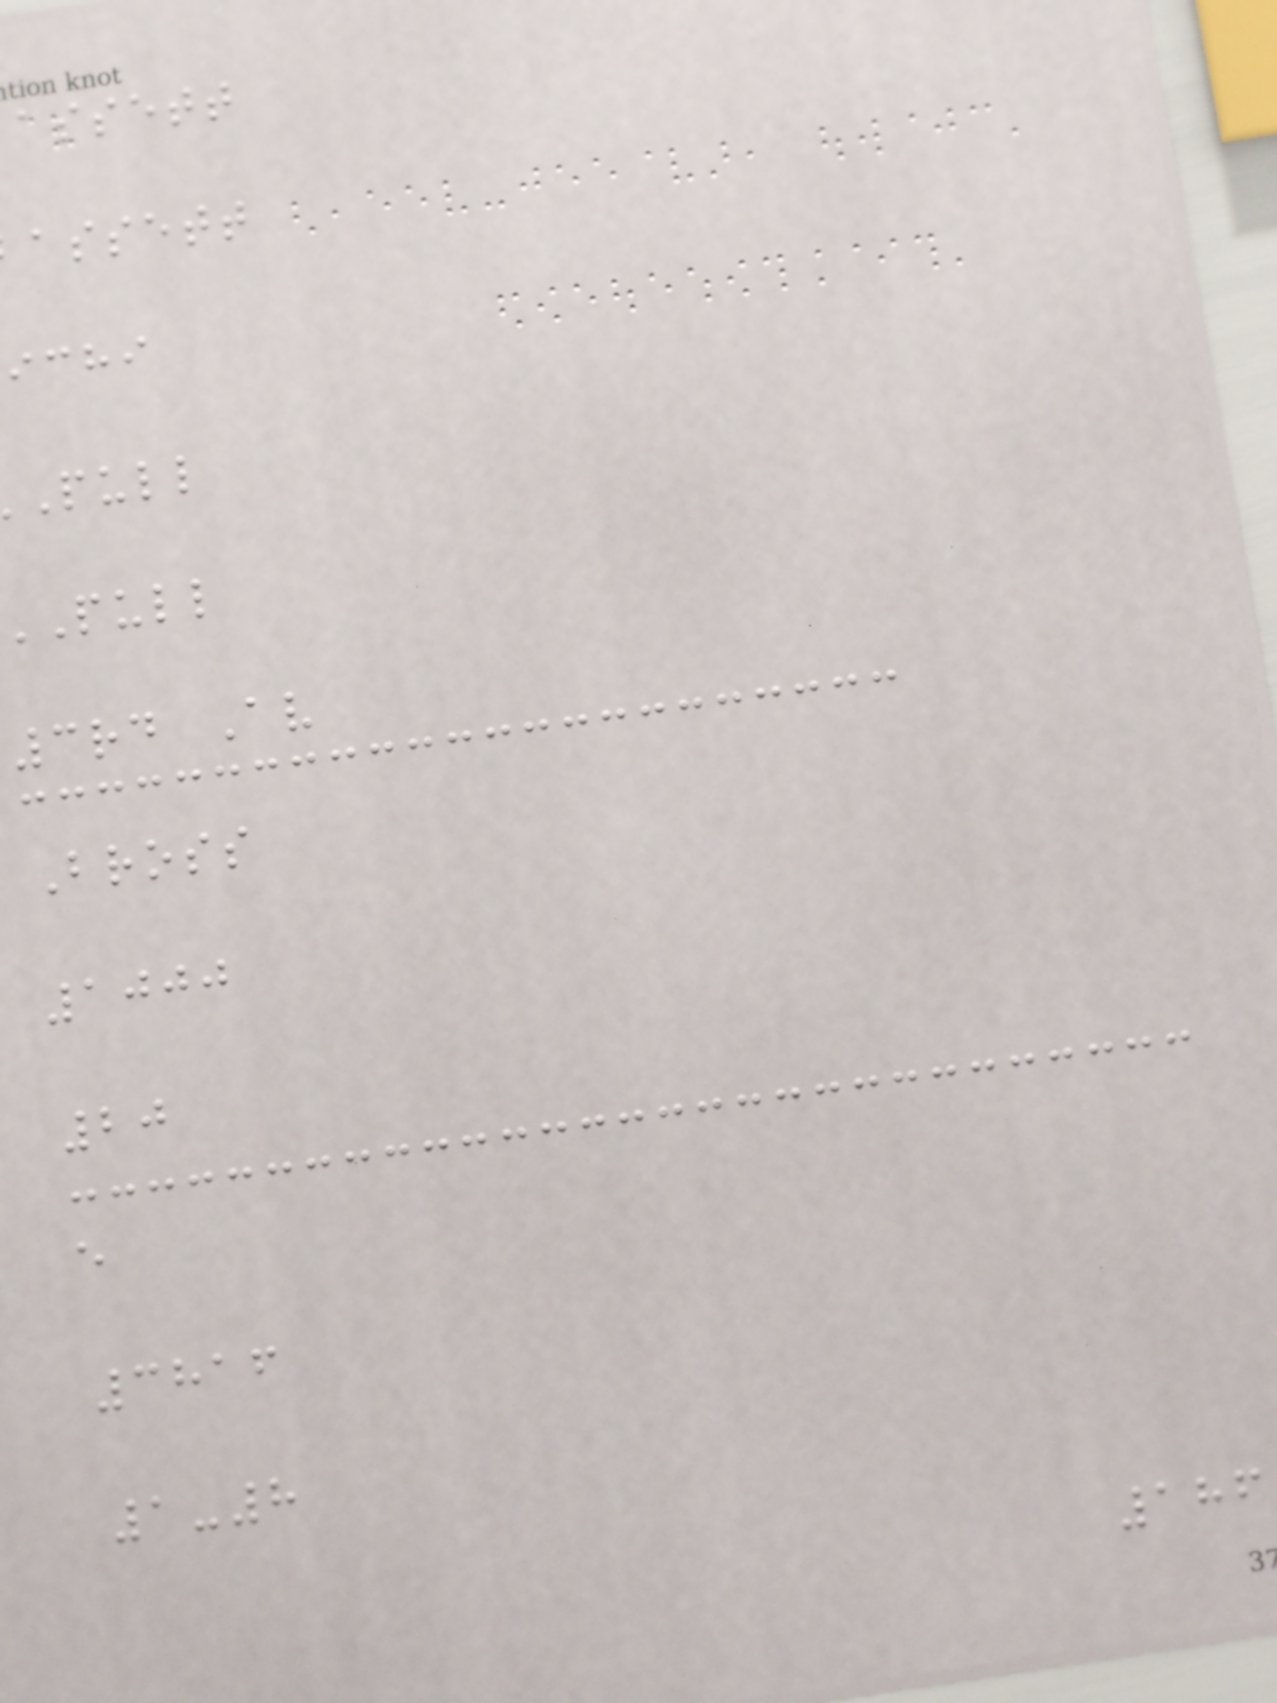assett
assett
ichi
pull
pull
3rd Av
Bross
1000
20
e
3816
1-8
186
